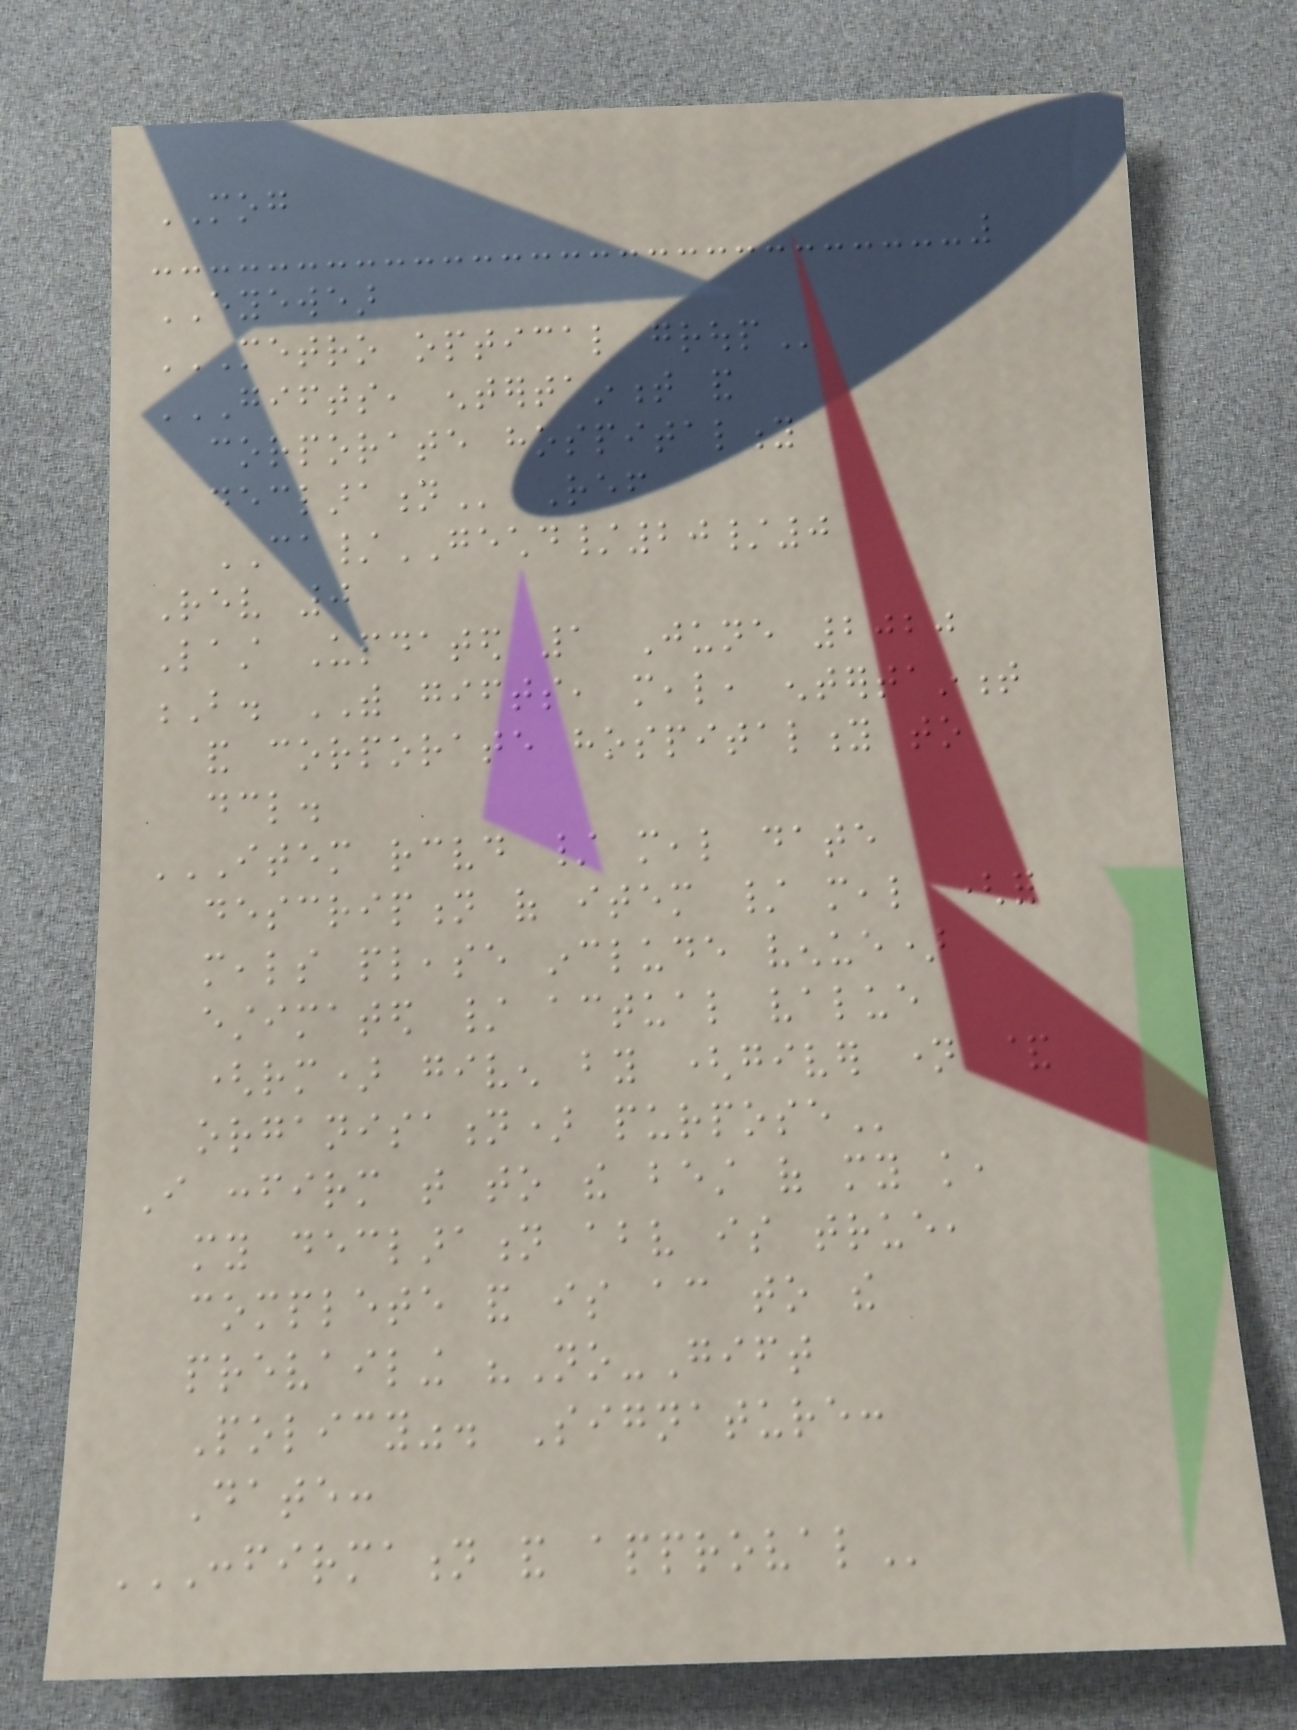MOG
EYEWEAR
METRO OPTICAL GROUP
GIFTS, ENTERTAINMENT AND
CORPORATE HOSPITALITY
DECLARATION Ref
CA/GECHD/20/0
Rev 0
Last Updated 1 June 2020
B. WITH gifts, meal, entertainment
and corporate hospitality to
declare.
ITEM RECEIVED / MEAL DATE
DESCRIPTION OF ITEM / MEAL (FOR
MEALS PLEASE INCLUDE VENUE)
ESTIMATED / ACTUAL VALUE
(RM) GIVEN BY (GIVER NAME &
ORGANISATION) PURPOSE
I confirm that to the best of my knowledge,
my declaration above is true,
complete and is according to the
prevailing "No-Gift
Policy". Signature:
Date:
CONFIRMATION AND APPROVAL
